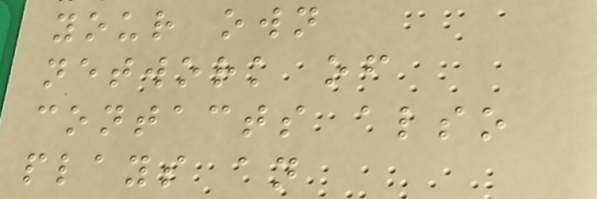your own
network of
contacts also
plays an
